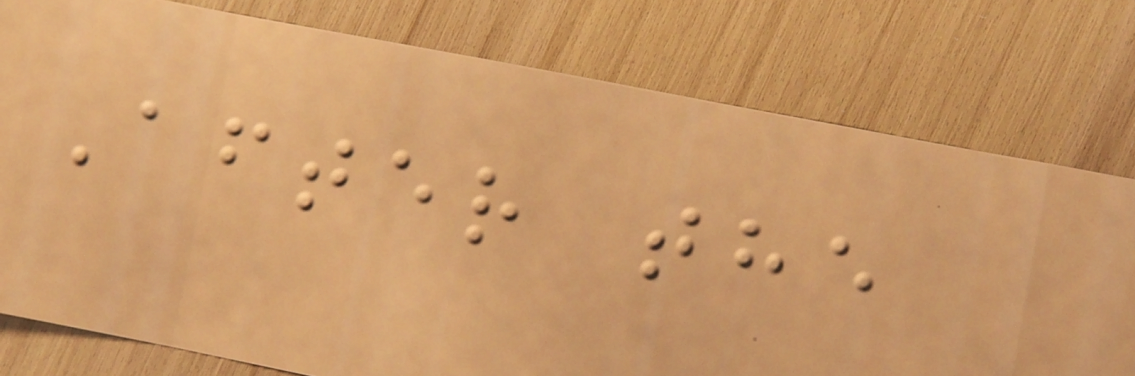After the
